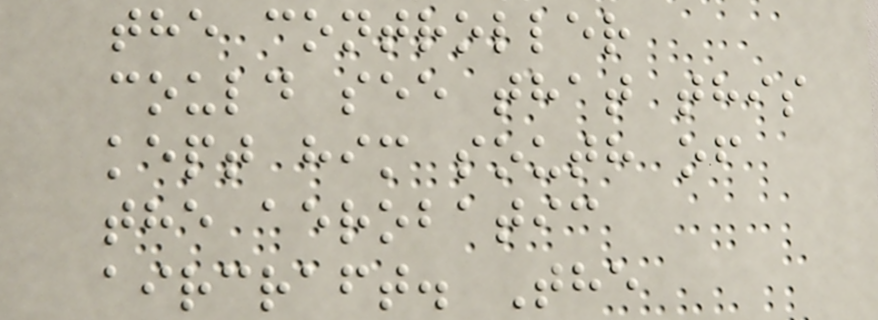the controller
could see that this
kept him south of
the aerobatic
aircraft. The
